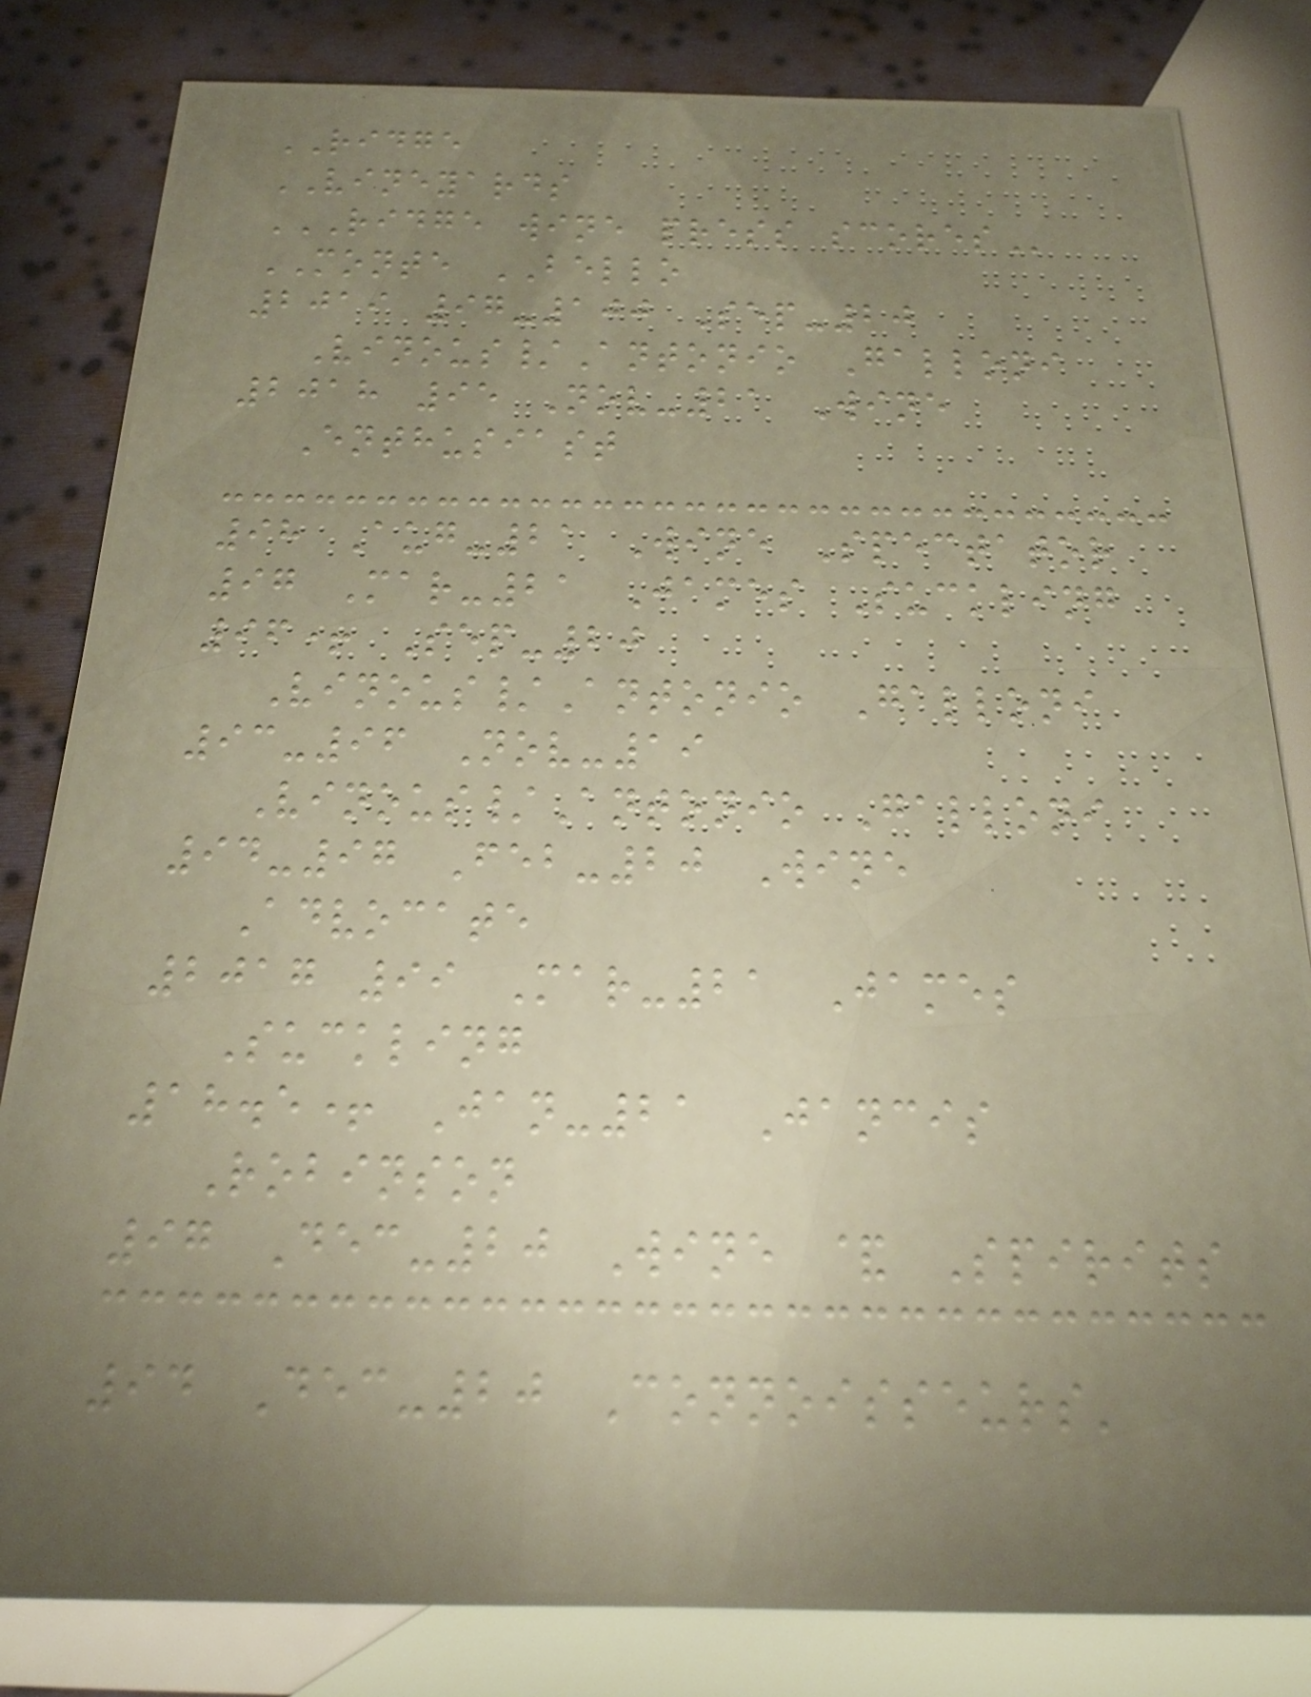RIDGE
VINEYARDS
RIDGE WINE PRESS SCORES
MONTE BELLO
2019 97-100 Sep-20
Vinous/Antonio Galloni
2018 95 Nov-21 Wine
Enthusiast
98 Aug-21 Wine Spectator
97 Mar-21 James Suckling
96+ Sep-20
Vinous/Antonio Galloni
93-96 Nov-19
Vinous/Antonio Galloni
94-97 Feb-20 Wine
Advocate
2017 99 Mar-21 James
Suckling
18.5+ Jan-21 Jancis
Robinson
97 Dec-20 Wine & Spirits
94 Dec-20 Connoisseurs'
